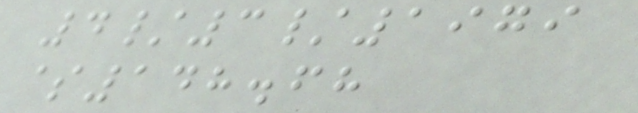4/3/1979
$148.68
